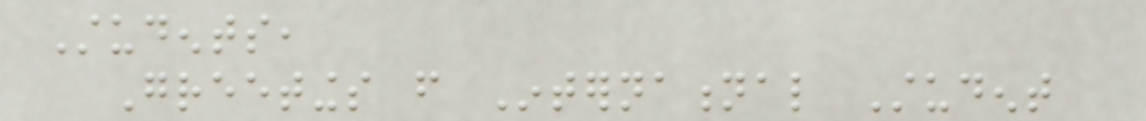Students,
Greetings from International Student
